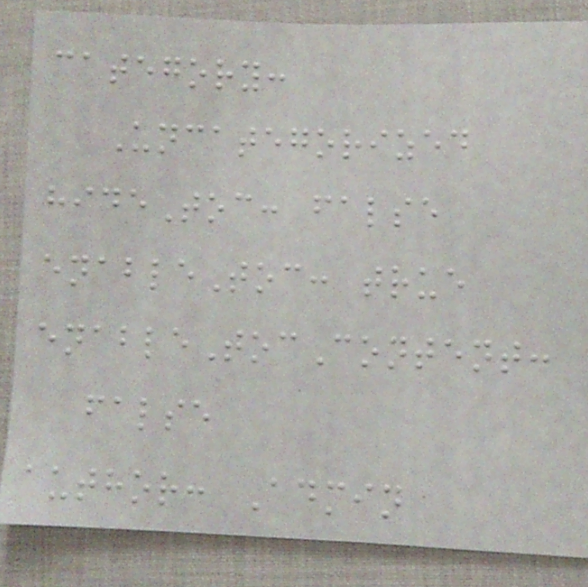category:
Uncategorized
hideToc: false
enableToc: true
enableTocContent:
false
author: Admin
